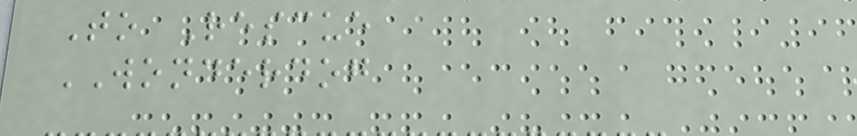To Rescue
WONDERDOG
